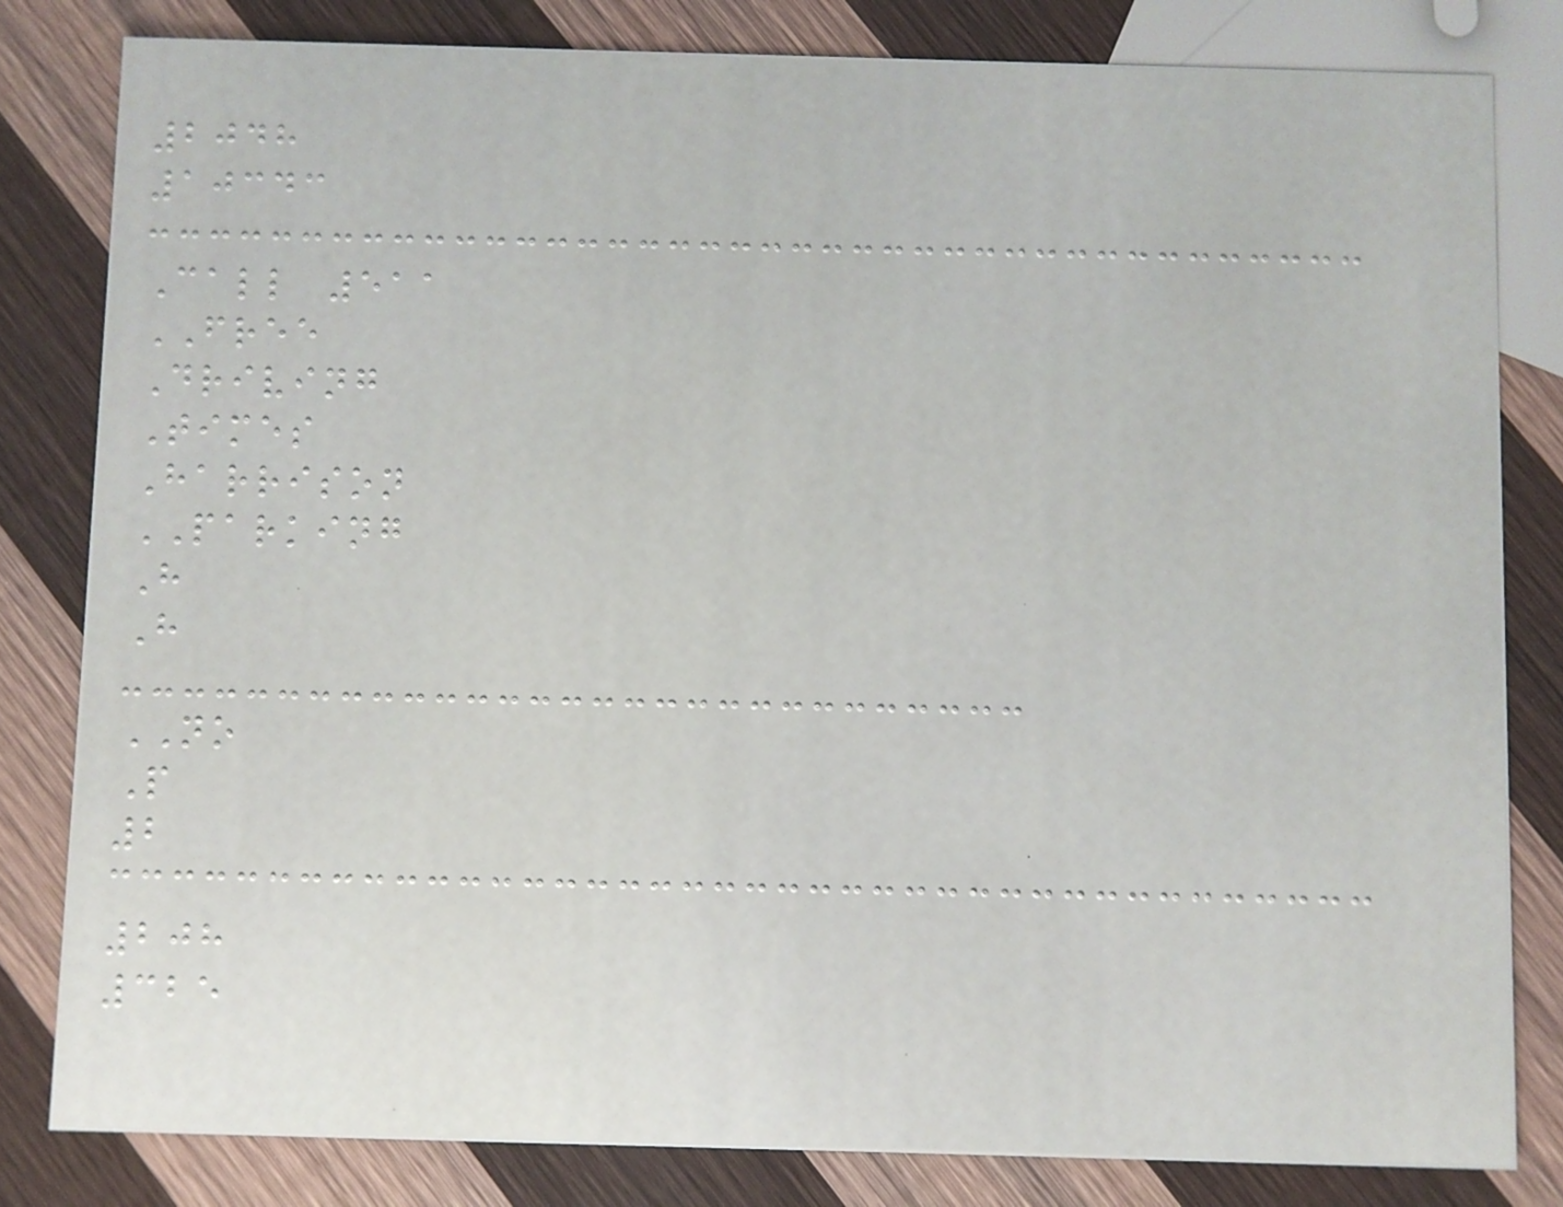2048
10343
Call 511
FREE
Driving
Times
Harrison
PARKING
H
H
NO
P
2
208
325
